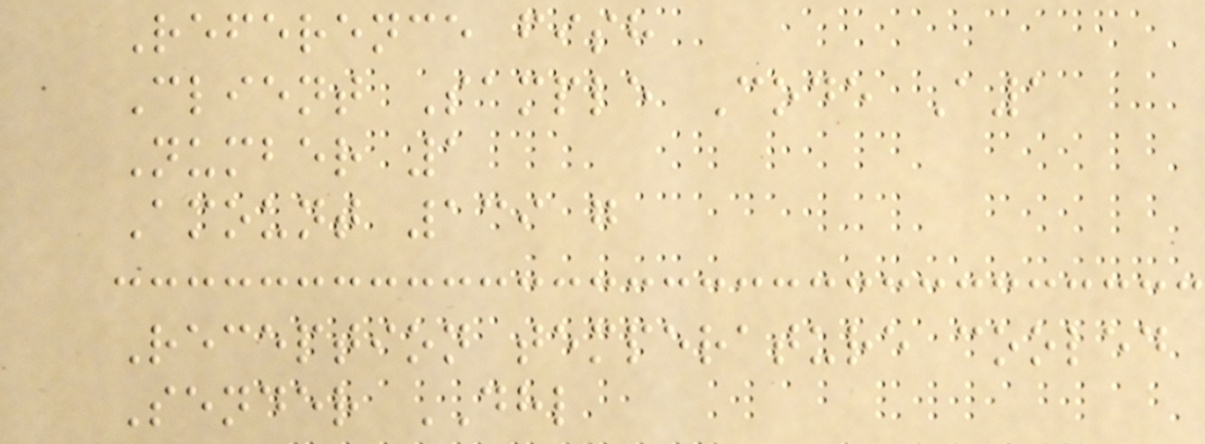Reference fish
Client Sample Code A1
Number 1
Amount 139 g
Reception temperature cooled
Sender DHL
